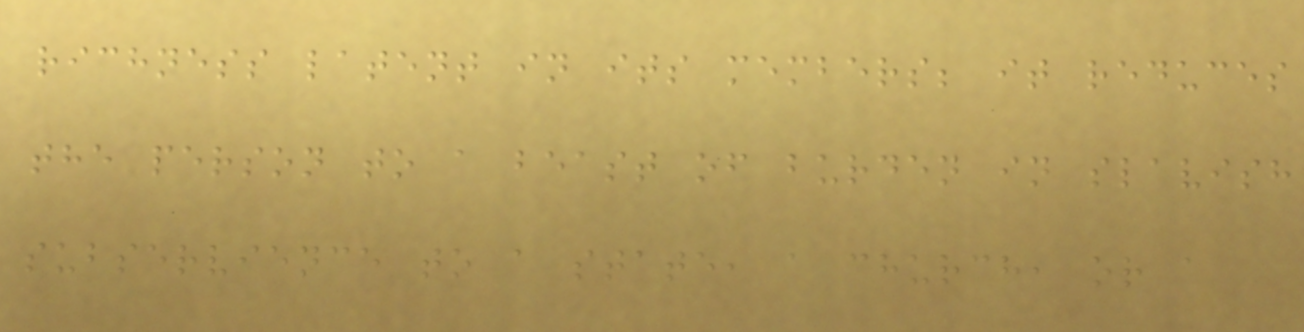richness latent in its members; it reduces
the person to a beast of burden in slavish
subservience to a state, a church, or a
